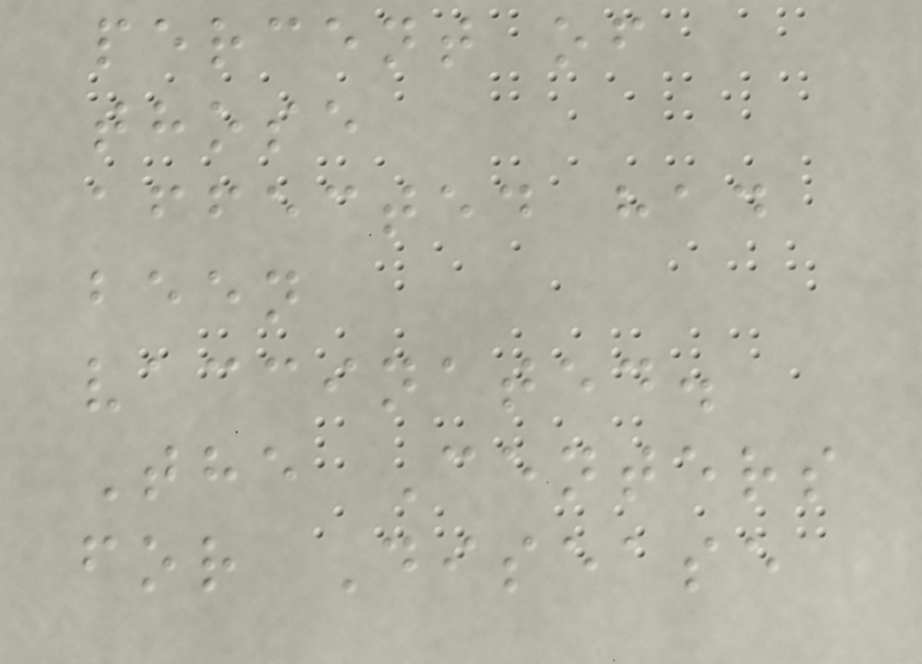percent of
those
affected had
been
vaccinated.
The Centers
for Disease
